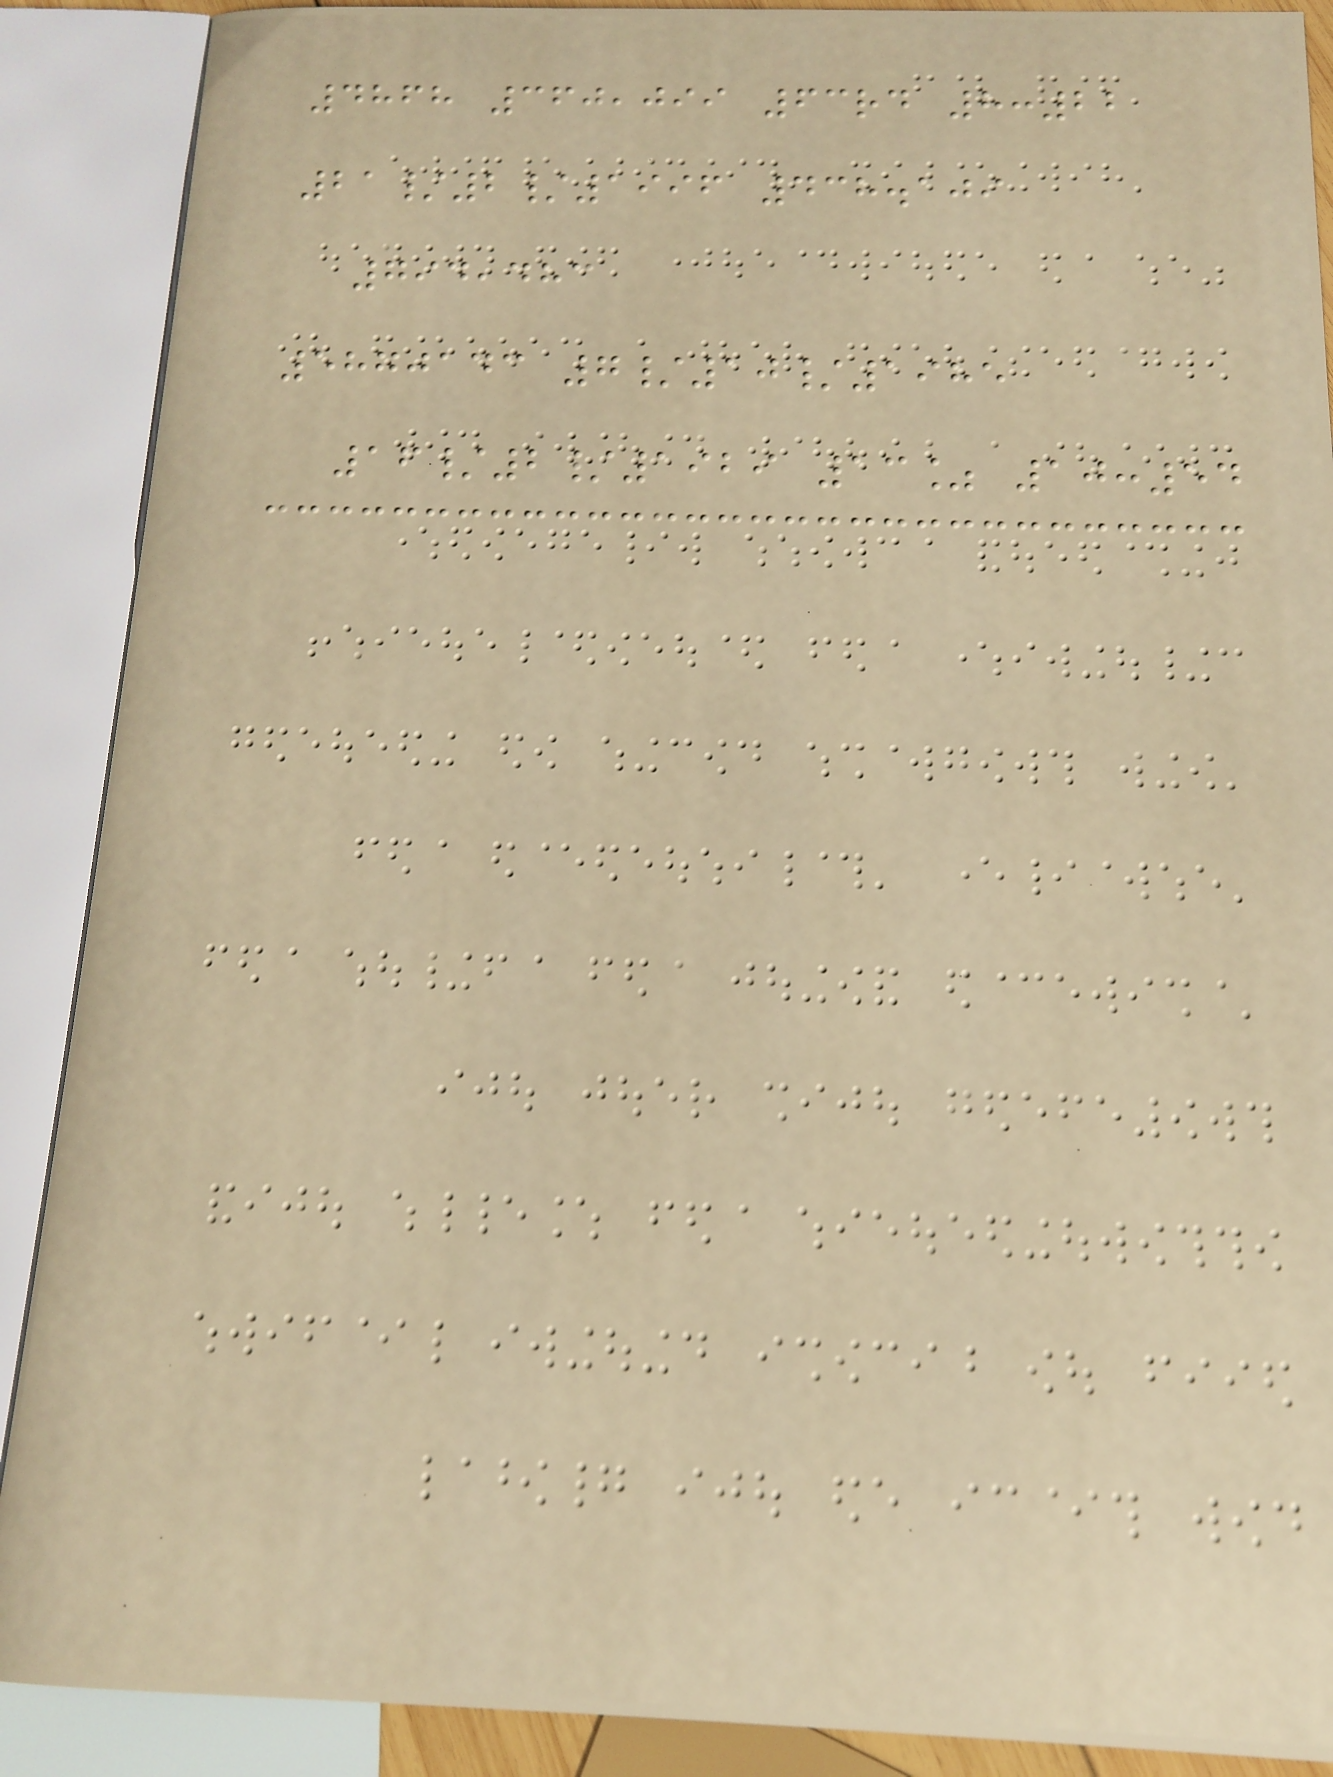4868 360,099 63rd 8:22
21/2/1996 438.109
794,483
5870143 7/10/1985
16/2/1929 13% 10:54
